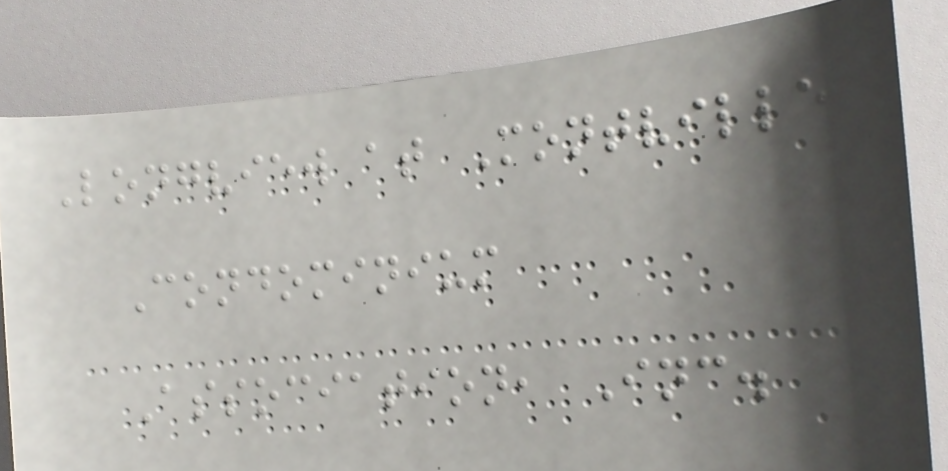Longview at Montville
Condominium
Association, Inc.
